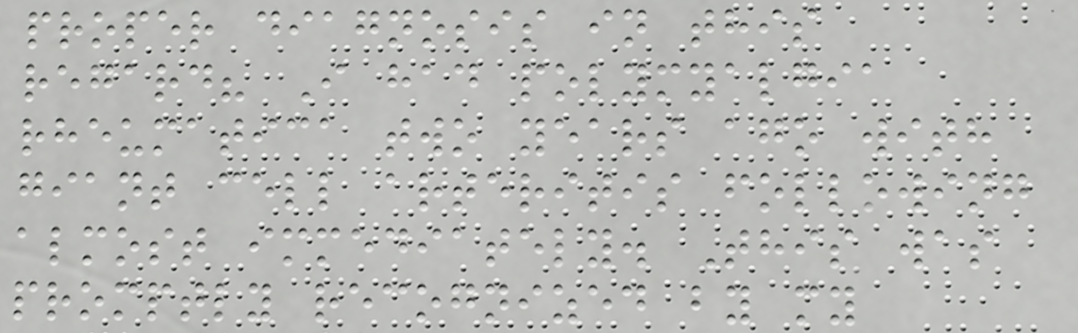proper diagnosis in this
regard? I had polymyalgia
rheumatica two years ago with
giant cell arteritis following
almost immediately. This was
promptly recognized by my
